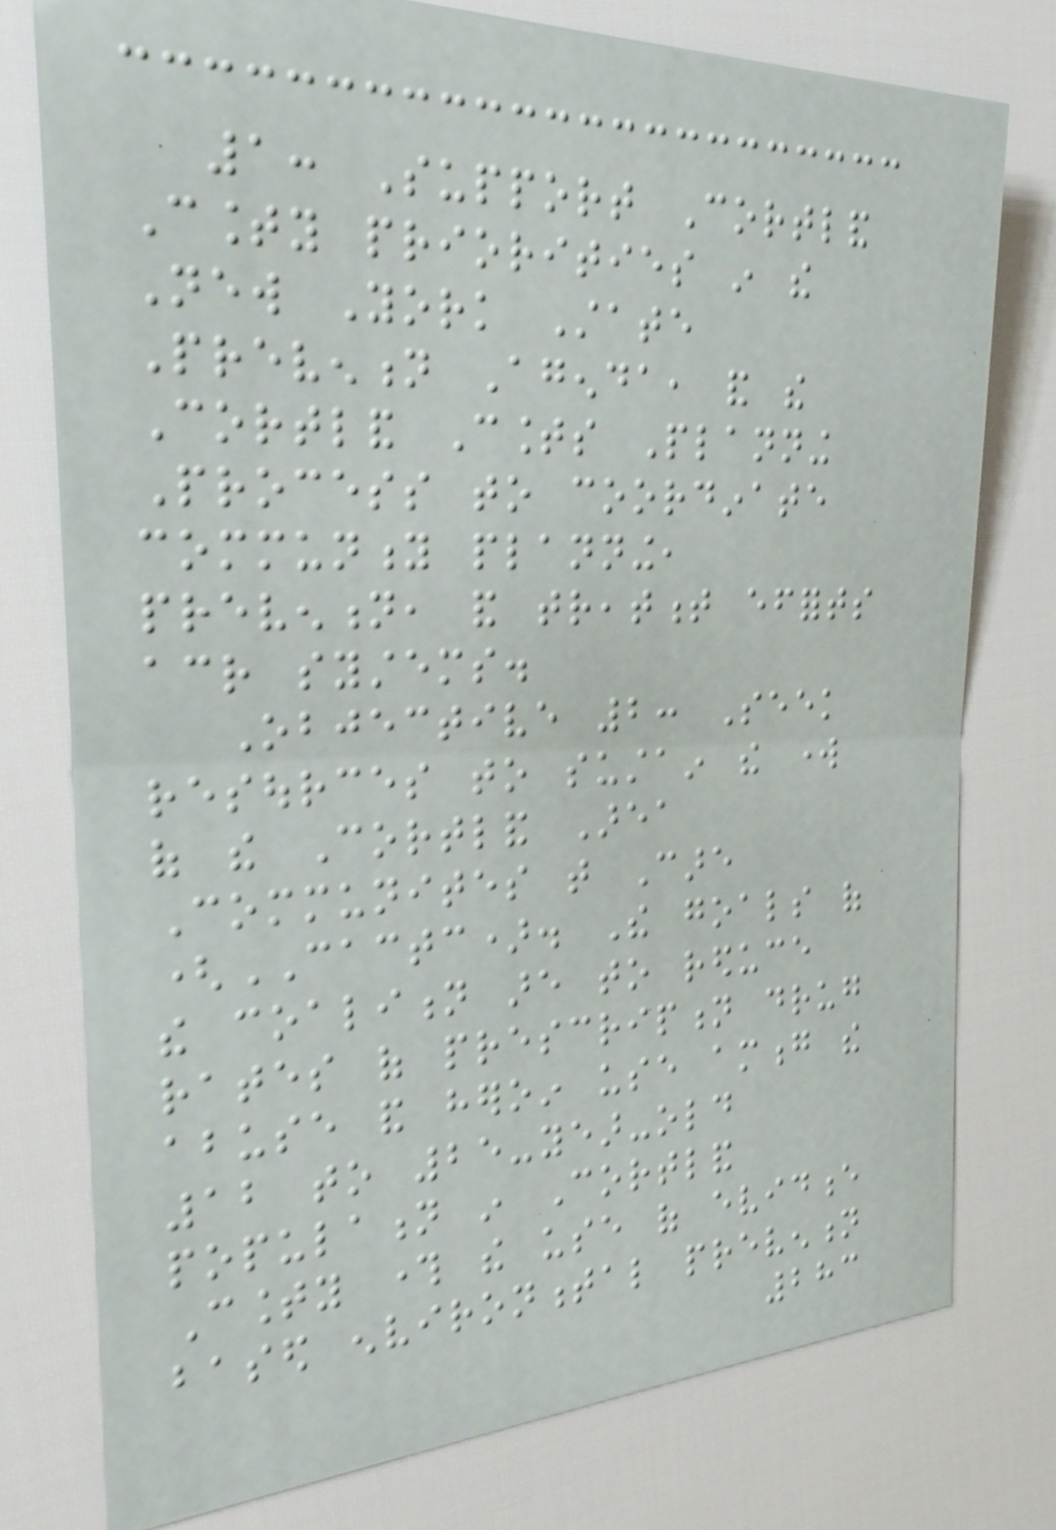1: Support Cortland
County priorities in the
New York State
Prevention Agenda, and the
Cortland Counts Planning
Process to coordinate
community planning,
prevention, and treatment efforts
across systems.
Objective 2: Seek
resources to sustain the work
of the Cortland Area
Communites that Care
(CACTC). The goals of
the coalition are to reduce
rates of prescription drug
abuse and heroin use among the
12 to 25-year-old
population in Cortland
County through the use of evidence
based environmental prevention
283
